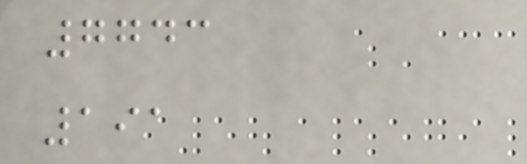7743
191
